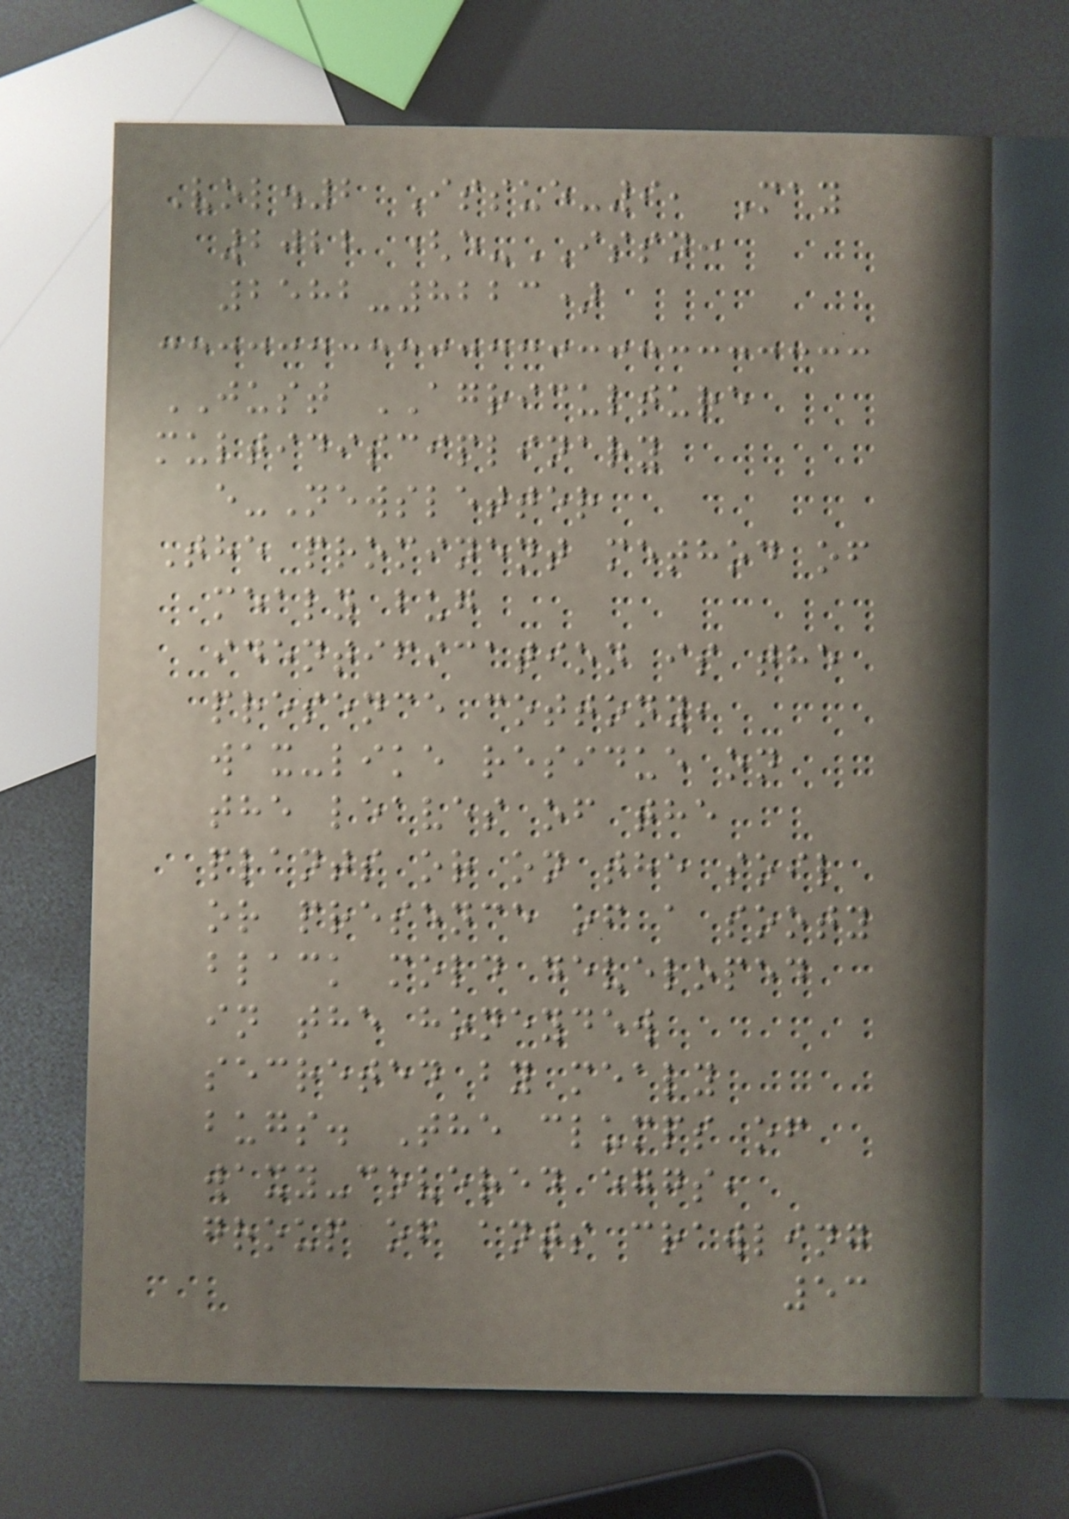Vol.2 Issue-9, May
2022 (e-ISSN:
2582-8223)
JUST AGRICULTURE
multidisciplinary
e-Newsletter
The prominent method of
mealy bug
identification is the
presence cottony,
wax-like residue on
the leaves of the
plants or on the soil
or presence of a sooty
black mold developed
in the honeydew
secreted by mealy
bugs. The clumps of
waxy-covered eggs,
group of ants crawling
53
